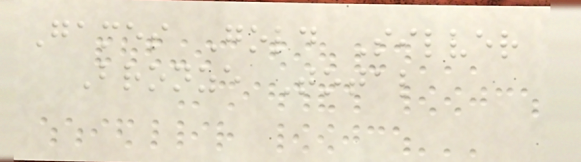Games Gold Silver
Bronze Total
